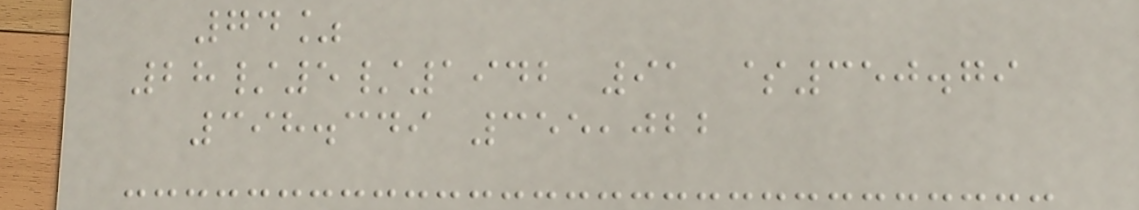74%
28/5/1942 91 $350.79
398.349 355,022
